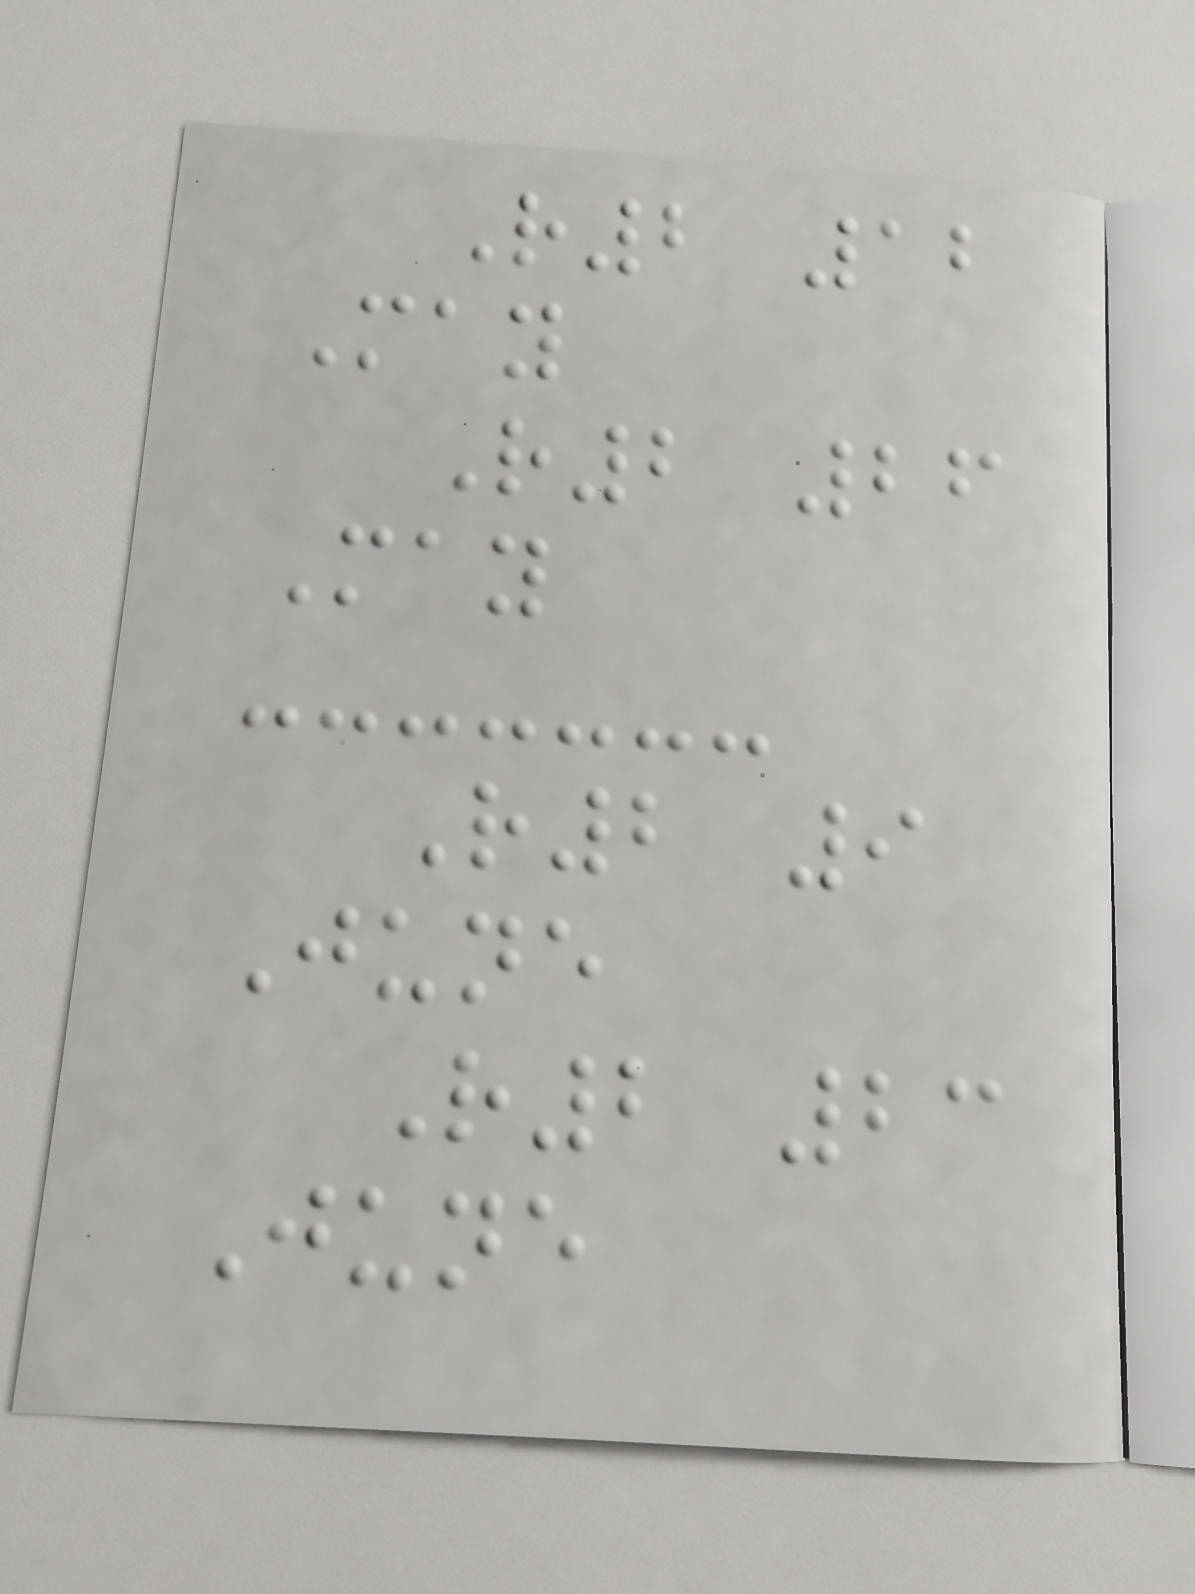R2 12
May
R2 26
May
R2 9
June
R2 23
June
